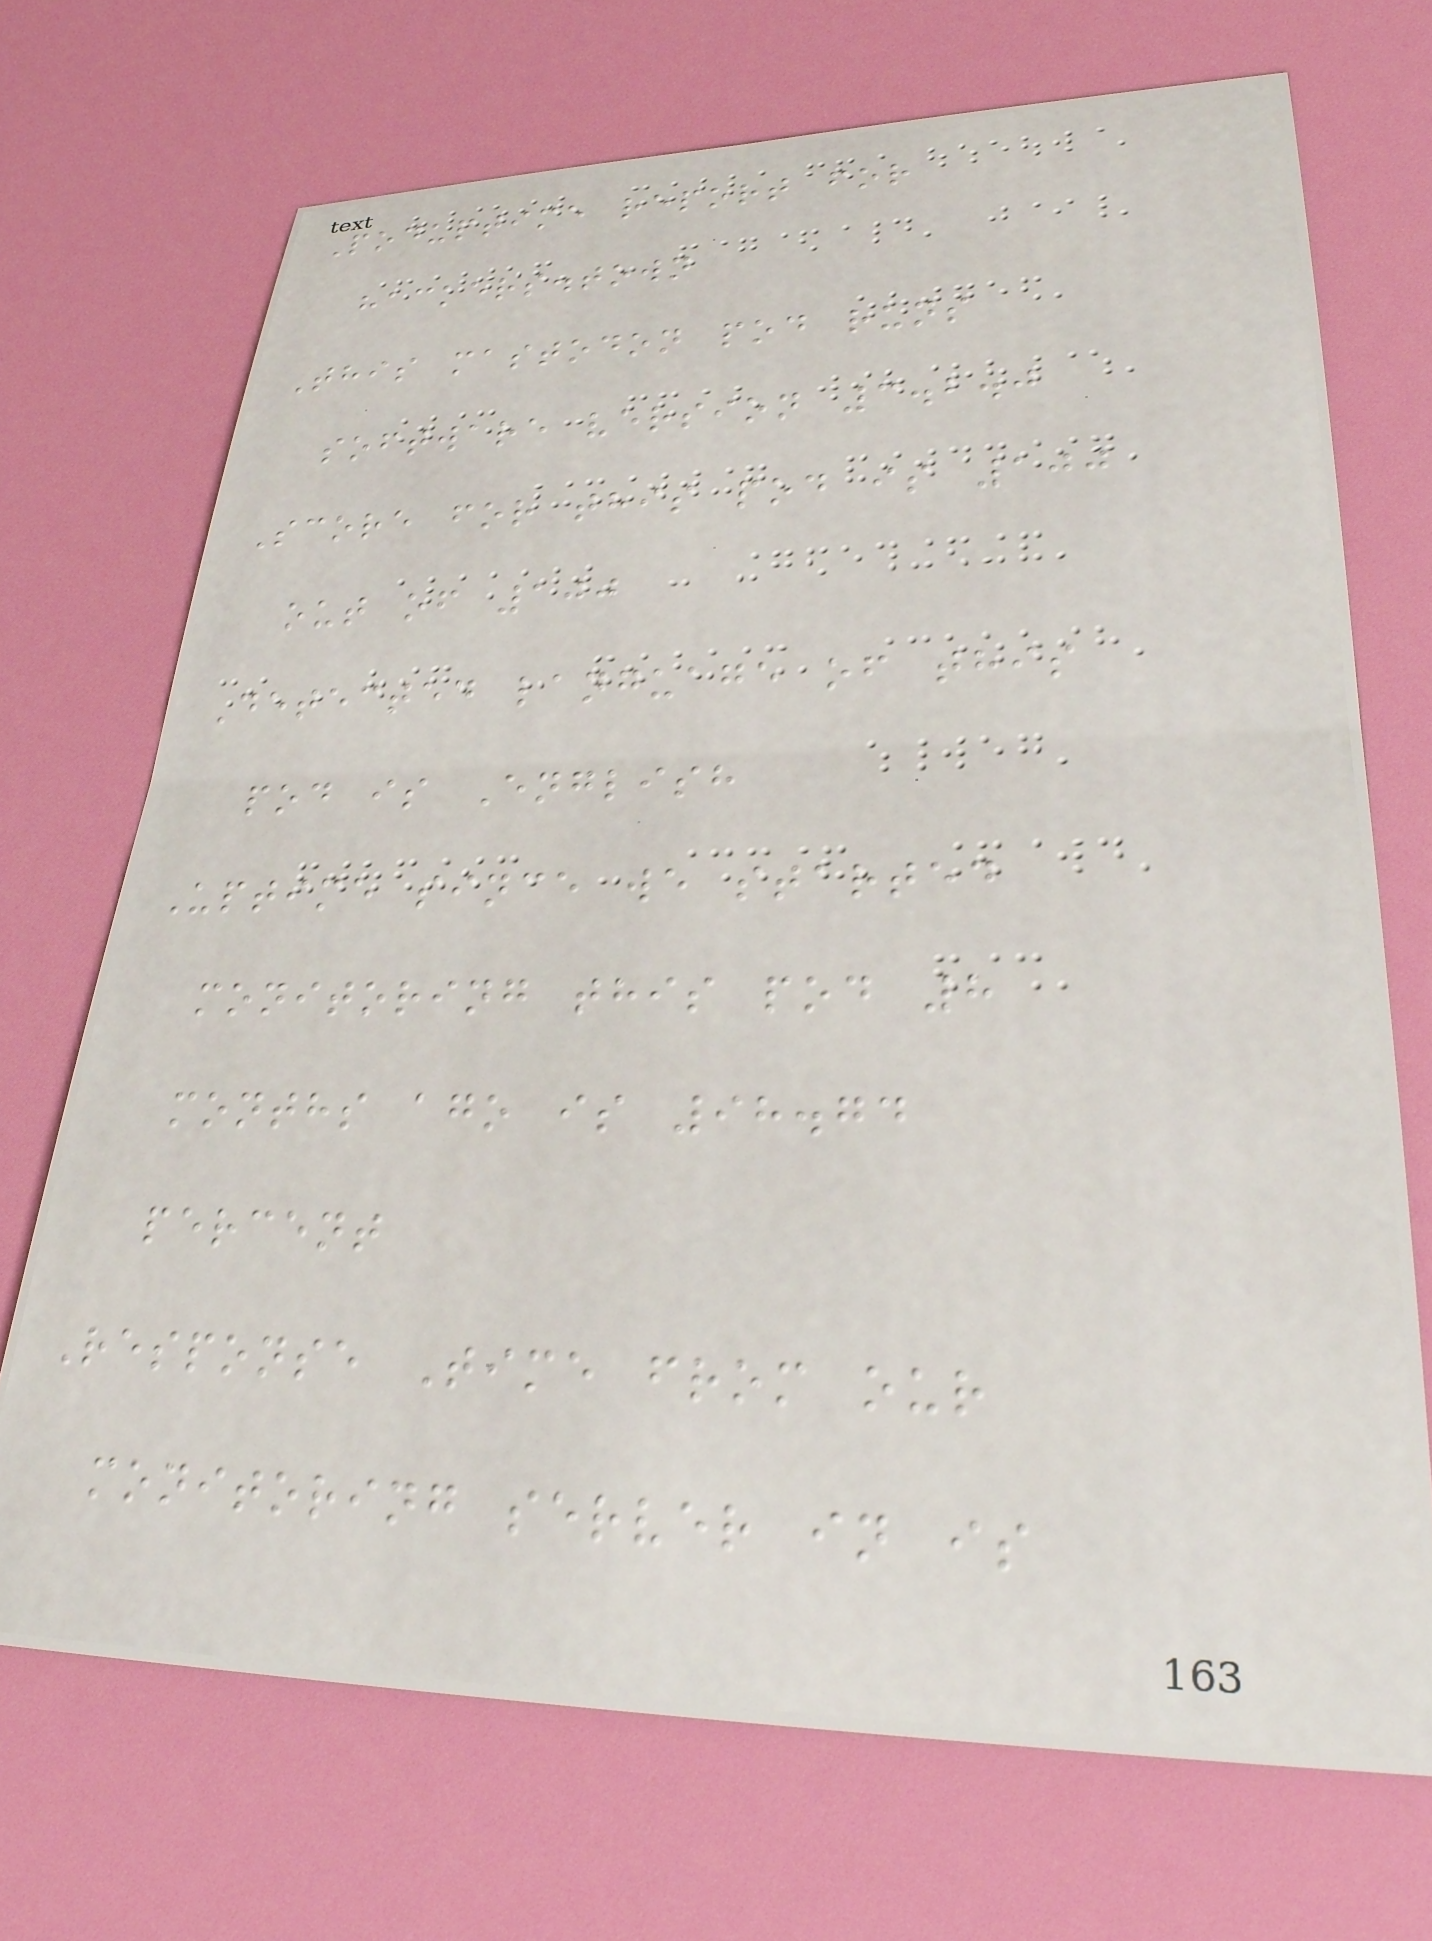Poduptime report for
hackers.town
This mastodon pod runs
software version 3.2.0
Score for this pod is 100
out of 100
Detected language of this
pod is English
Uptime since we started
monitoring this pod 8
months ago is 98.74
percent
Response Time from our
monitoring server in is
